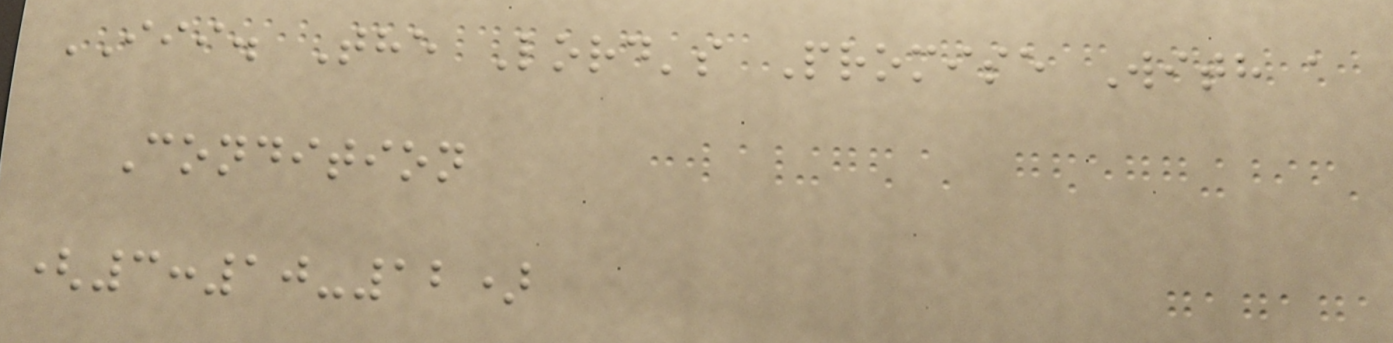III. The Lord's Promise With a
Condition
(3:10-12)
